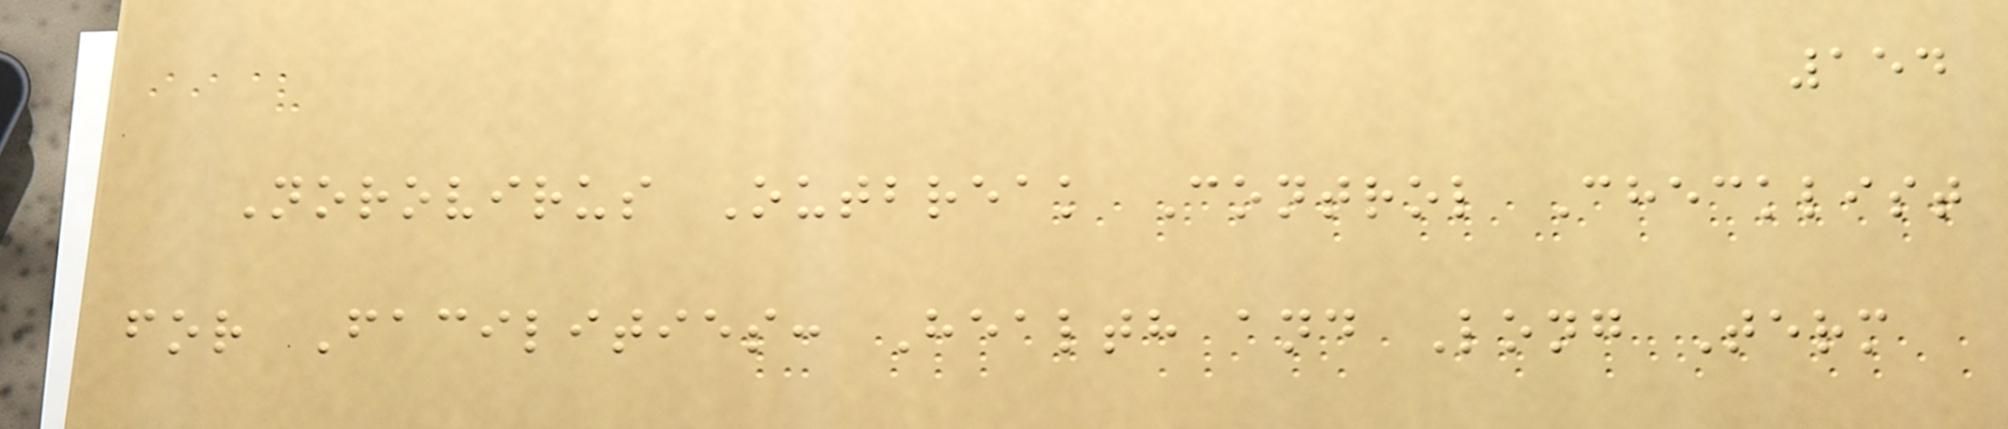154
Norovirus Outbreak Control Checklist
for Facilities: Health and Long Term
